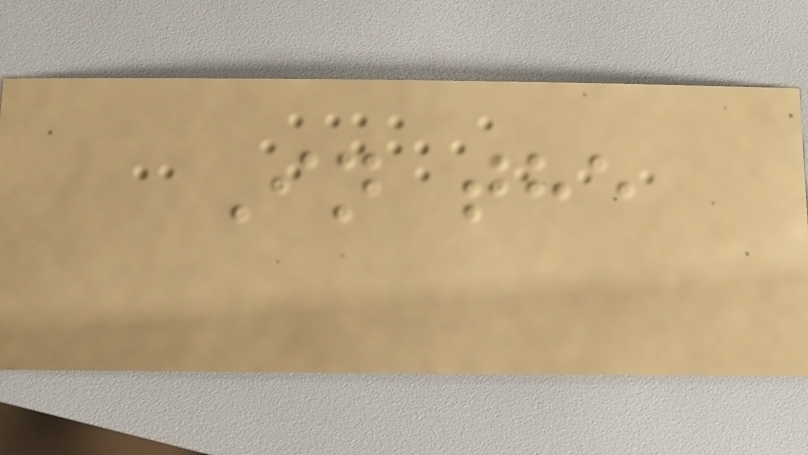In the
